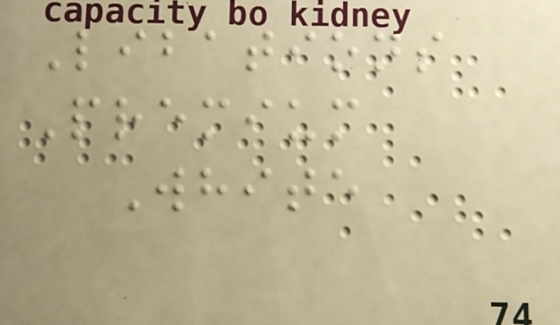Libations
Premium
White
